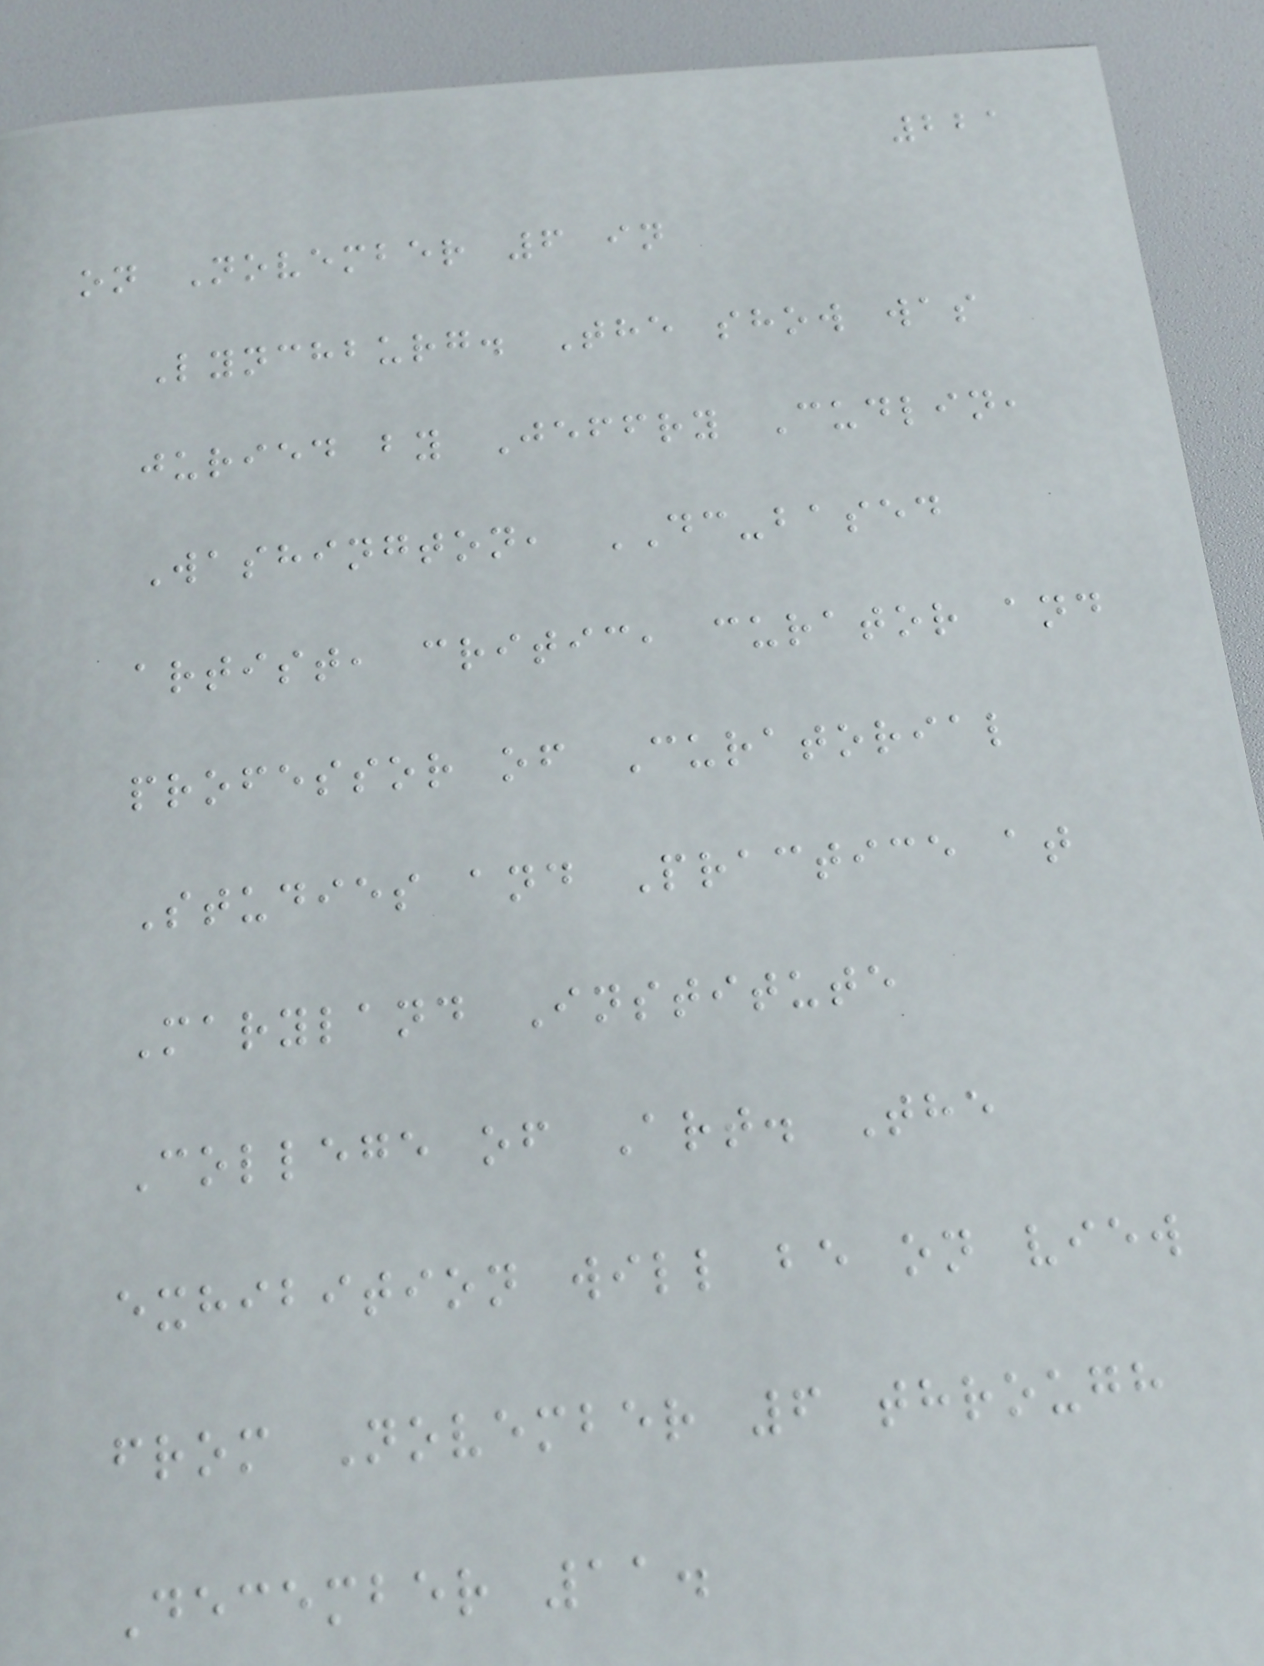221
on November 6 in
Lynchburg. The show was
juried by Jeffry Cudlin,
Washington, DC-based
artist, critic, curator and
professor of Curatorial
Studies and Practice at
Maryland Institute
College of Art. The
exhibition will be on view
from November 6 through
December 11.
